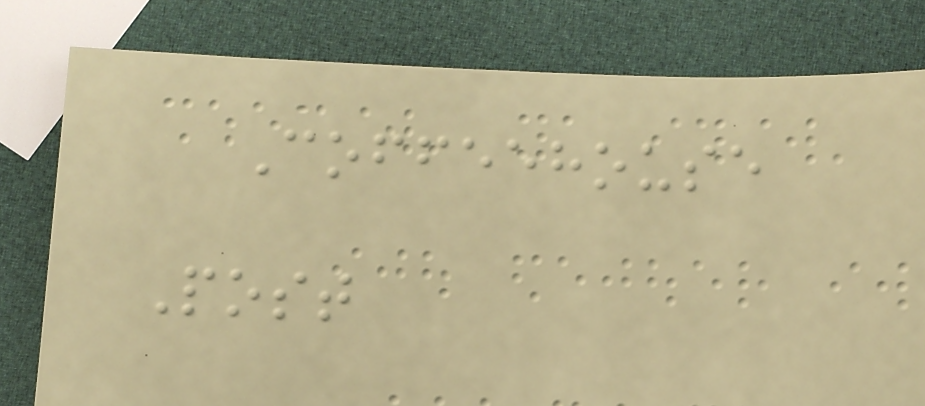Coffeehouse
Post
